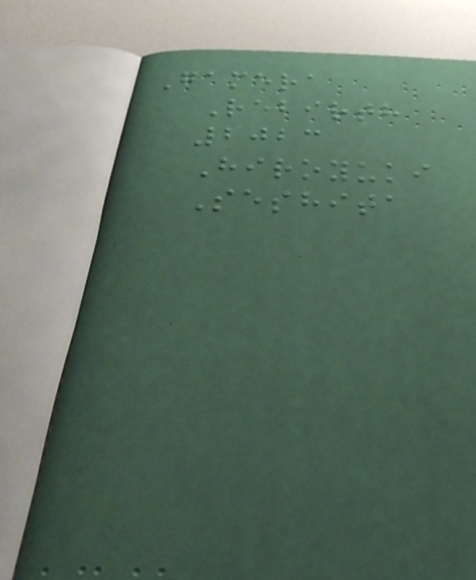Gamera
Rebirth
2023
Hiroyuki
Seshita
